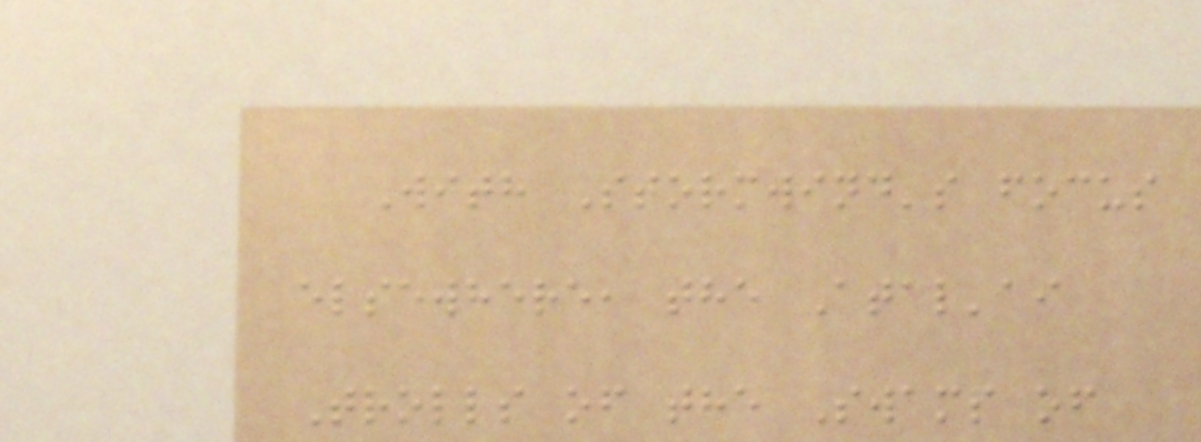With Stormwind's focus
elsewhere, the Atal'ai
Trolls of the Swamp of
